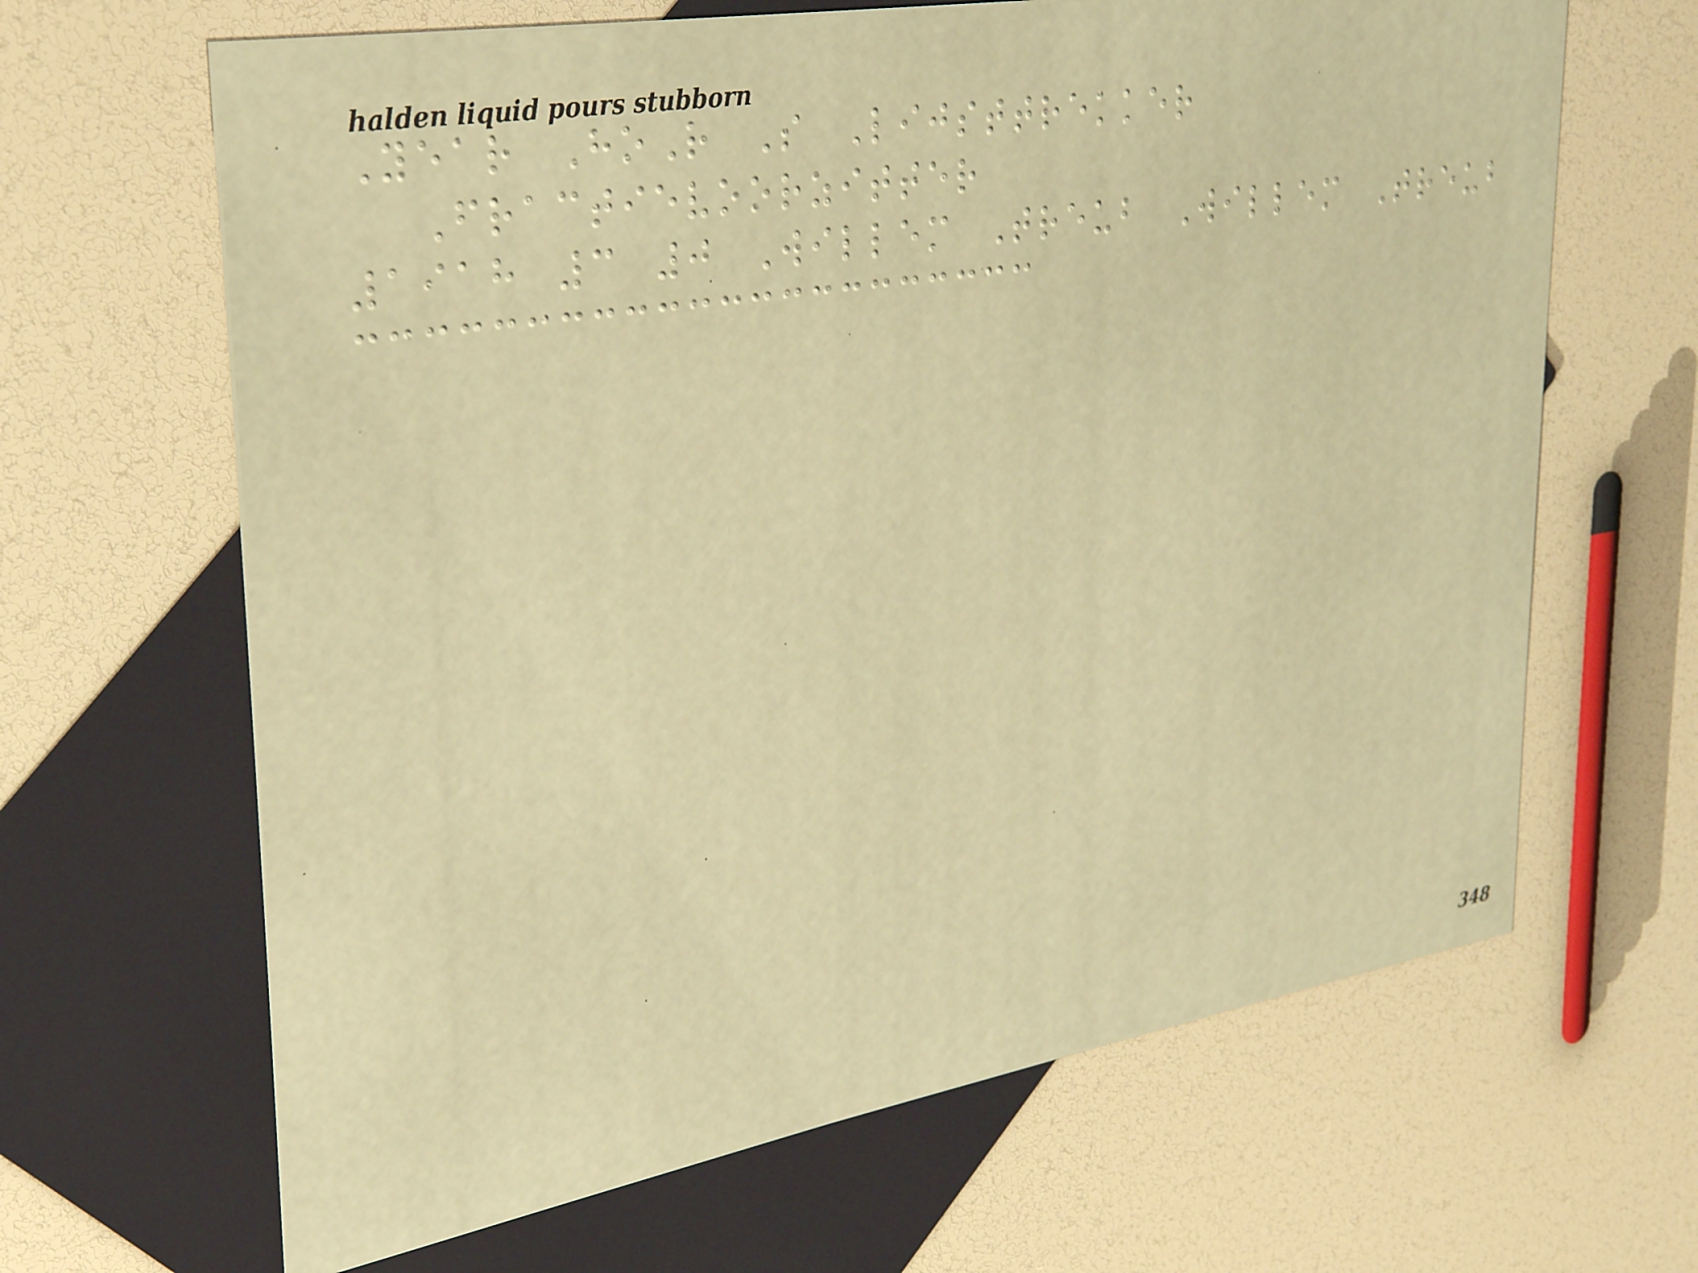Year HoR S Lijsttrekker
Fractievoorzitter
1918 3 0 Willem Treub Willem Treub
